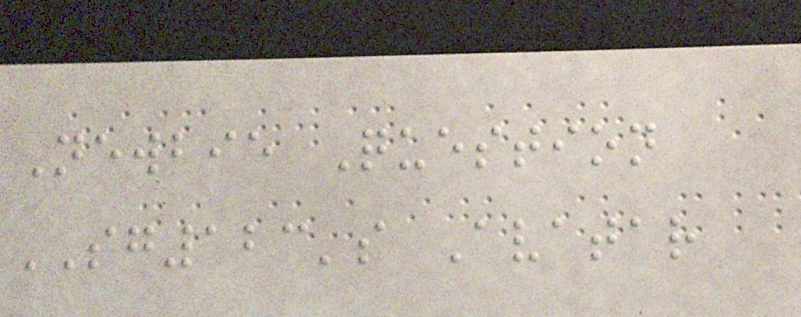Newbie Question
SG123's Avatar
